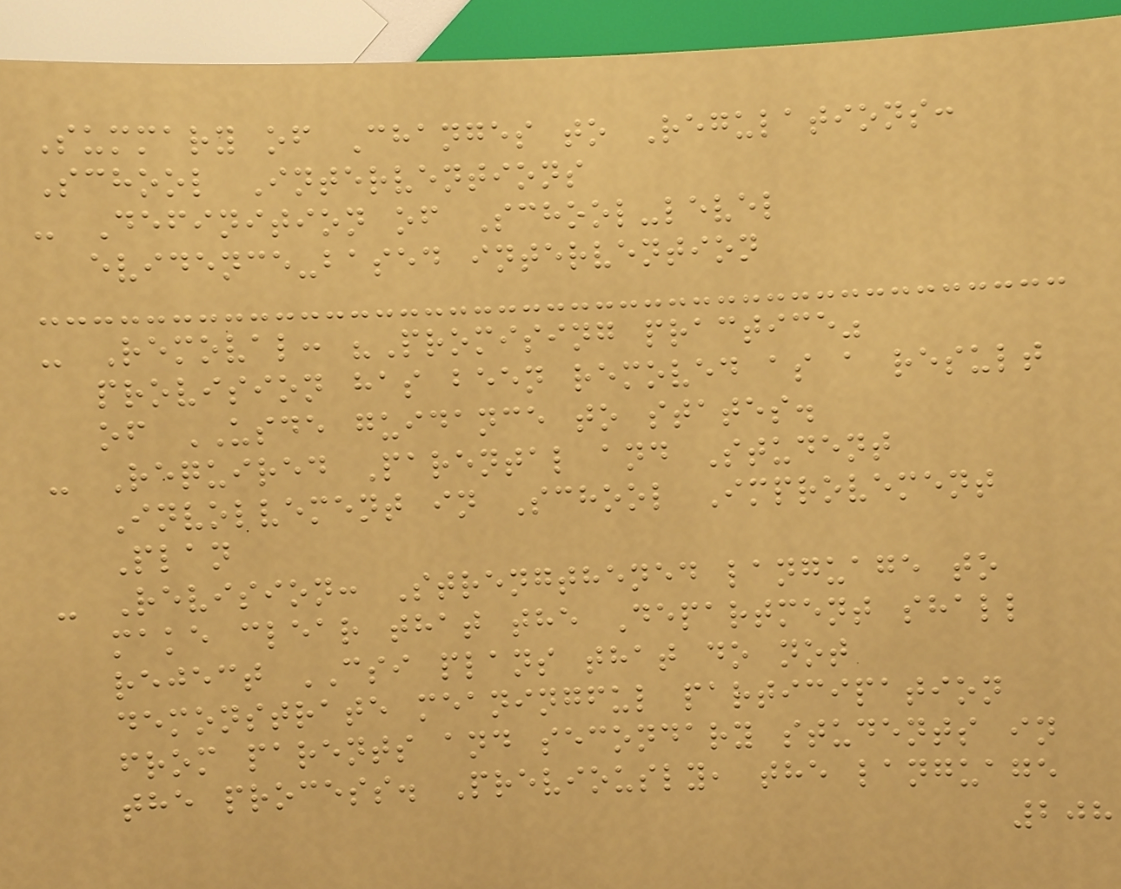Summary of Changes to Regulations:
School Interventions
- Definition of School-level
evidence-based intervention
- Removal: "Promising practice"
provision has been removed as a result
of USDE guidance to states.
- Required Parental and Student
Involvement in School Improvement
Plan
- Revision: Strengthened language to
make clear that the Department shall
reject CSI plans that do not
demonstrate meaningful participation
from parents and secondary students in
the process. Previously, the language
208
